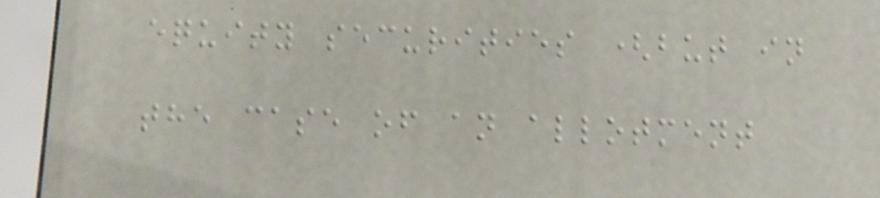equity securities (but in
the case of an allotment
